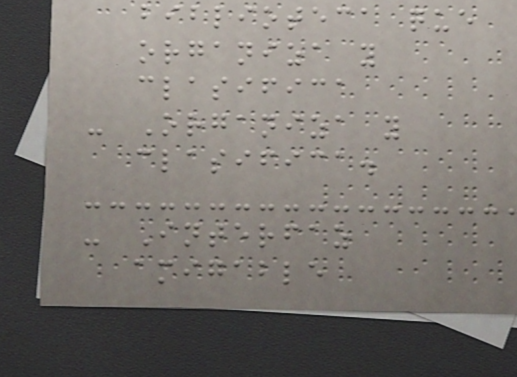biblioteca que
organiza y
clasifica
- Organiza y
clasifica.
- Interfaz
amigable
